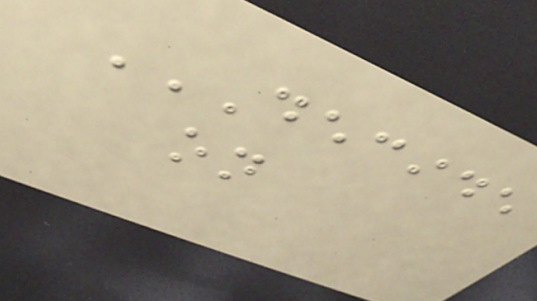DECIDE
ON
